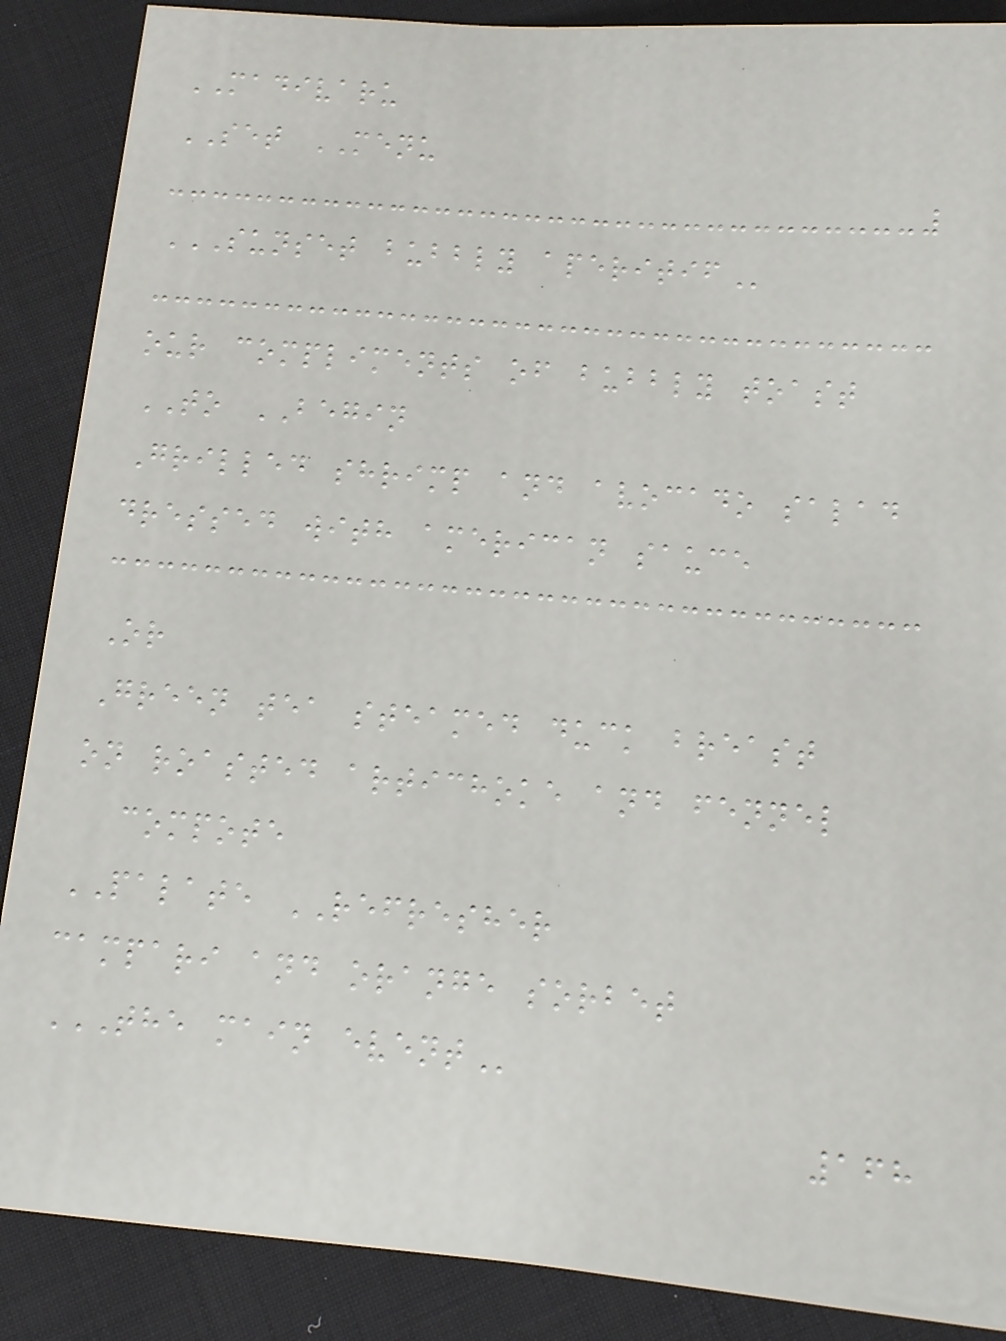MADIVARU
SET MENU
SUNSET BUBBLY APERITIF
our compliments of bubbly toast
TO BEGIN
Grilled shrimp and avocado salad
dressed with american sauce
Or
Green tea steamed duck breast
on roasted artichoke and fennel
compote
PALATE REFRESHER
campari and orange sorbet
THE MAIN EVENT
168
